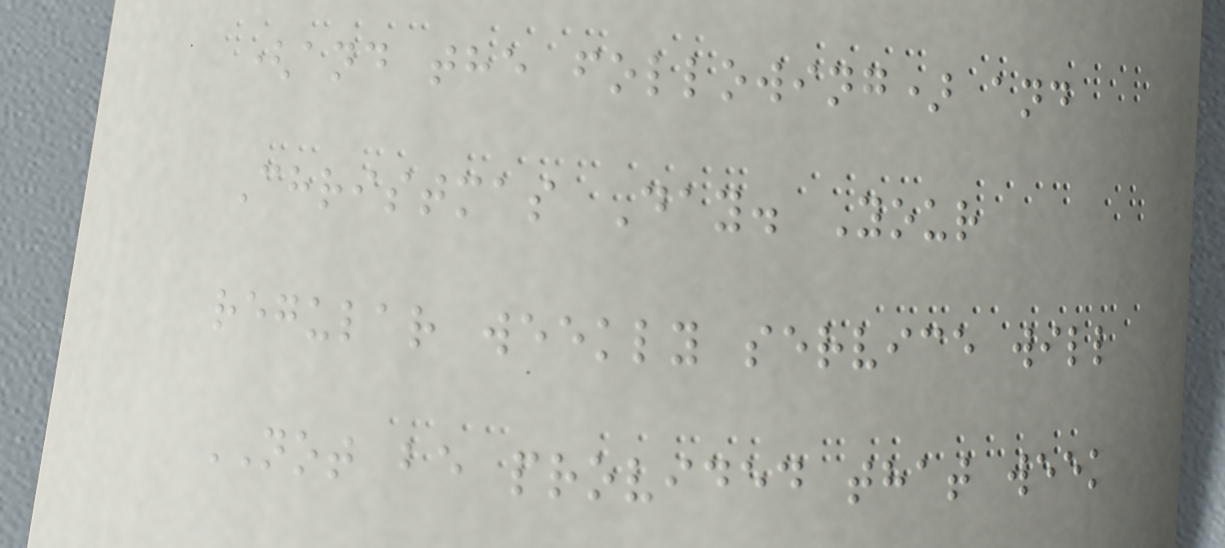(and the following) and
Christmas Day. Your
regular weekly service will
NOT be provided that week
